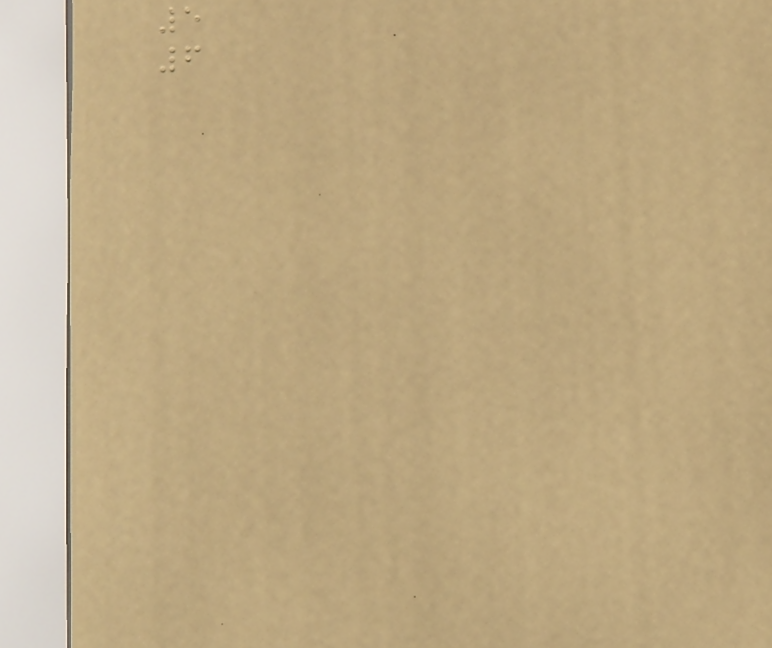5
6
